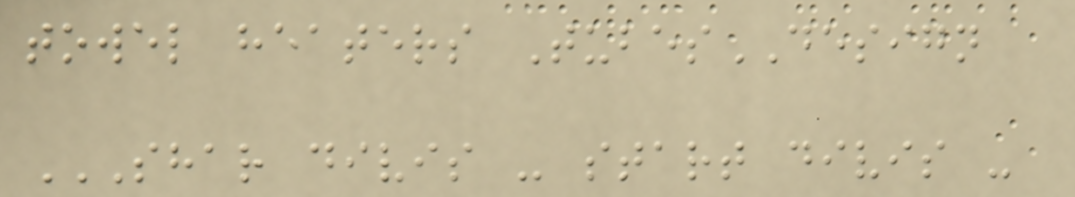towel heaters TubesDESIGN
SHAR DIVIS - START DIVIS -
